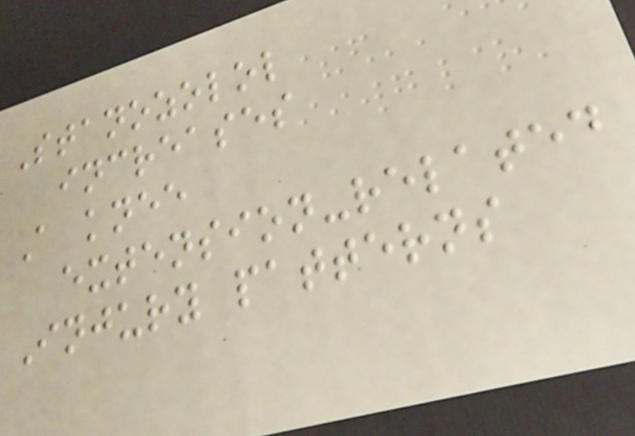Stanozolol
increases
A knee
extension-related
Injury patterns
